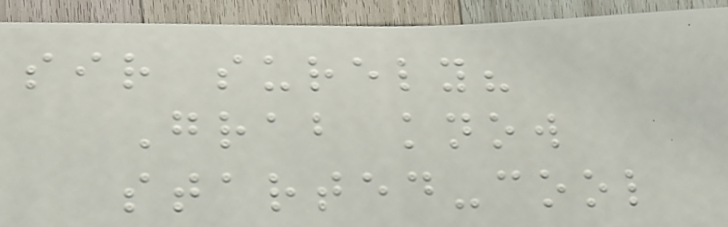sir surely?
Grab know
started-cool
